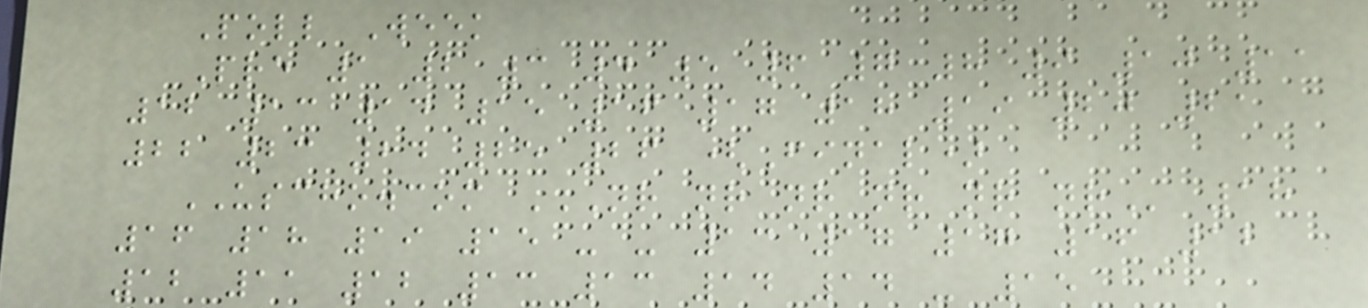Poll Week
Pre 1 2 3 4 5 6 7 8 9 10 11
12 13 14 15 16 17 18 19 20 21
22 23 24 25 26 (Final)
USCHO.com NR NR NR NR NR NR 18
16 18 19 15 - - 13 17 17 16 12
12 11 12 13 13 14 14 - 15
